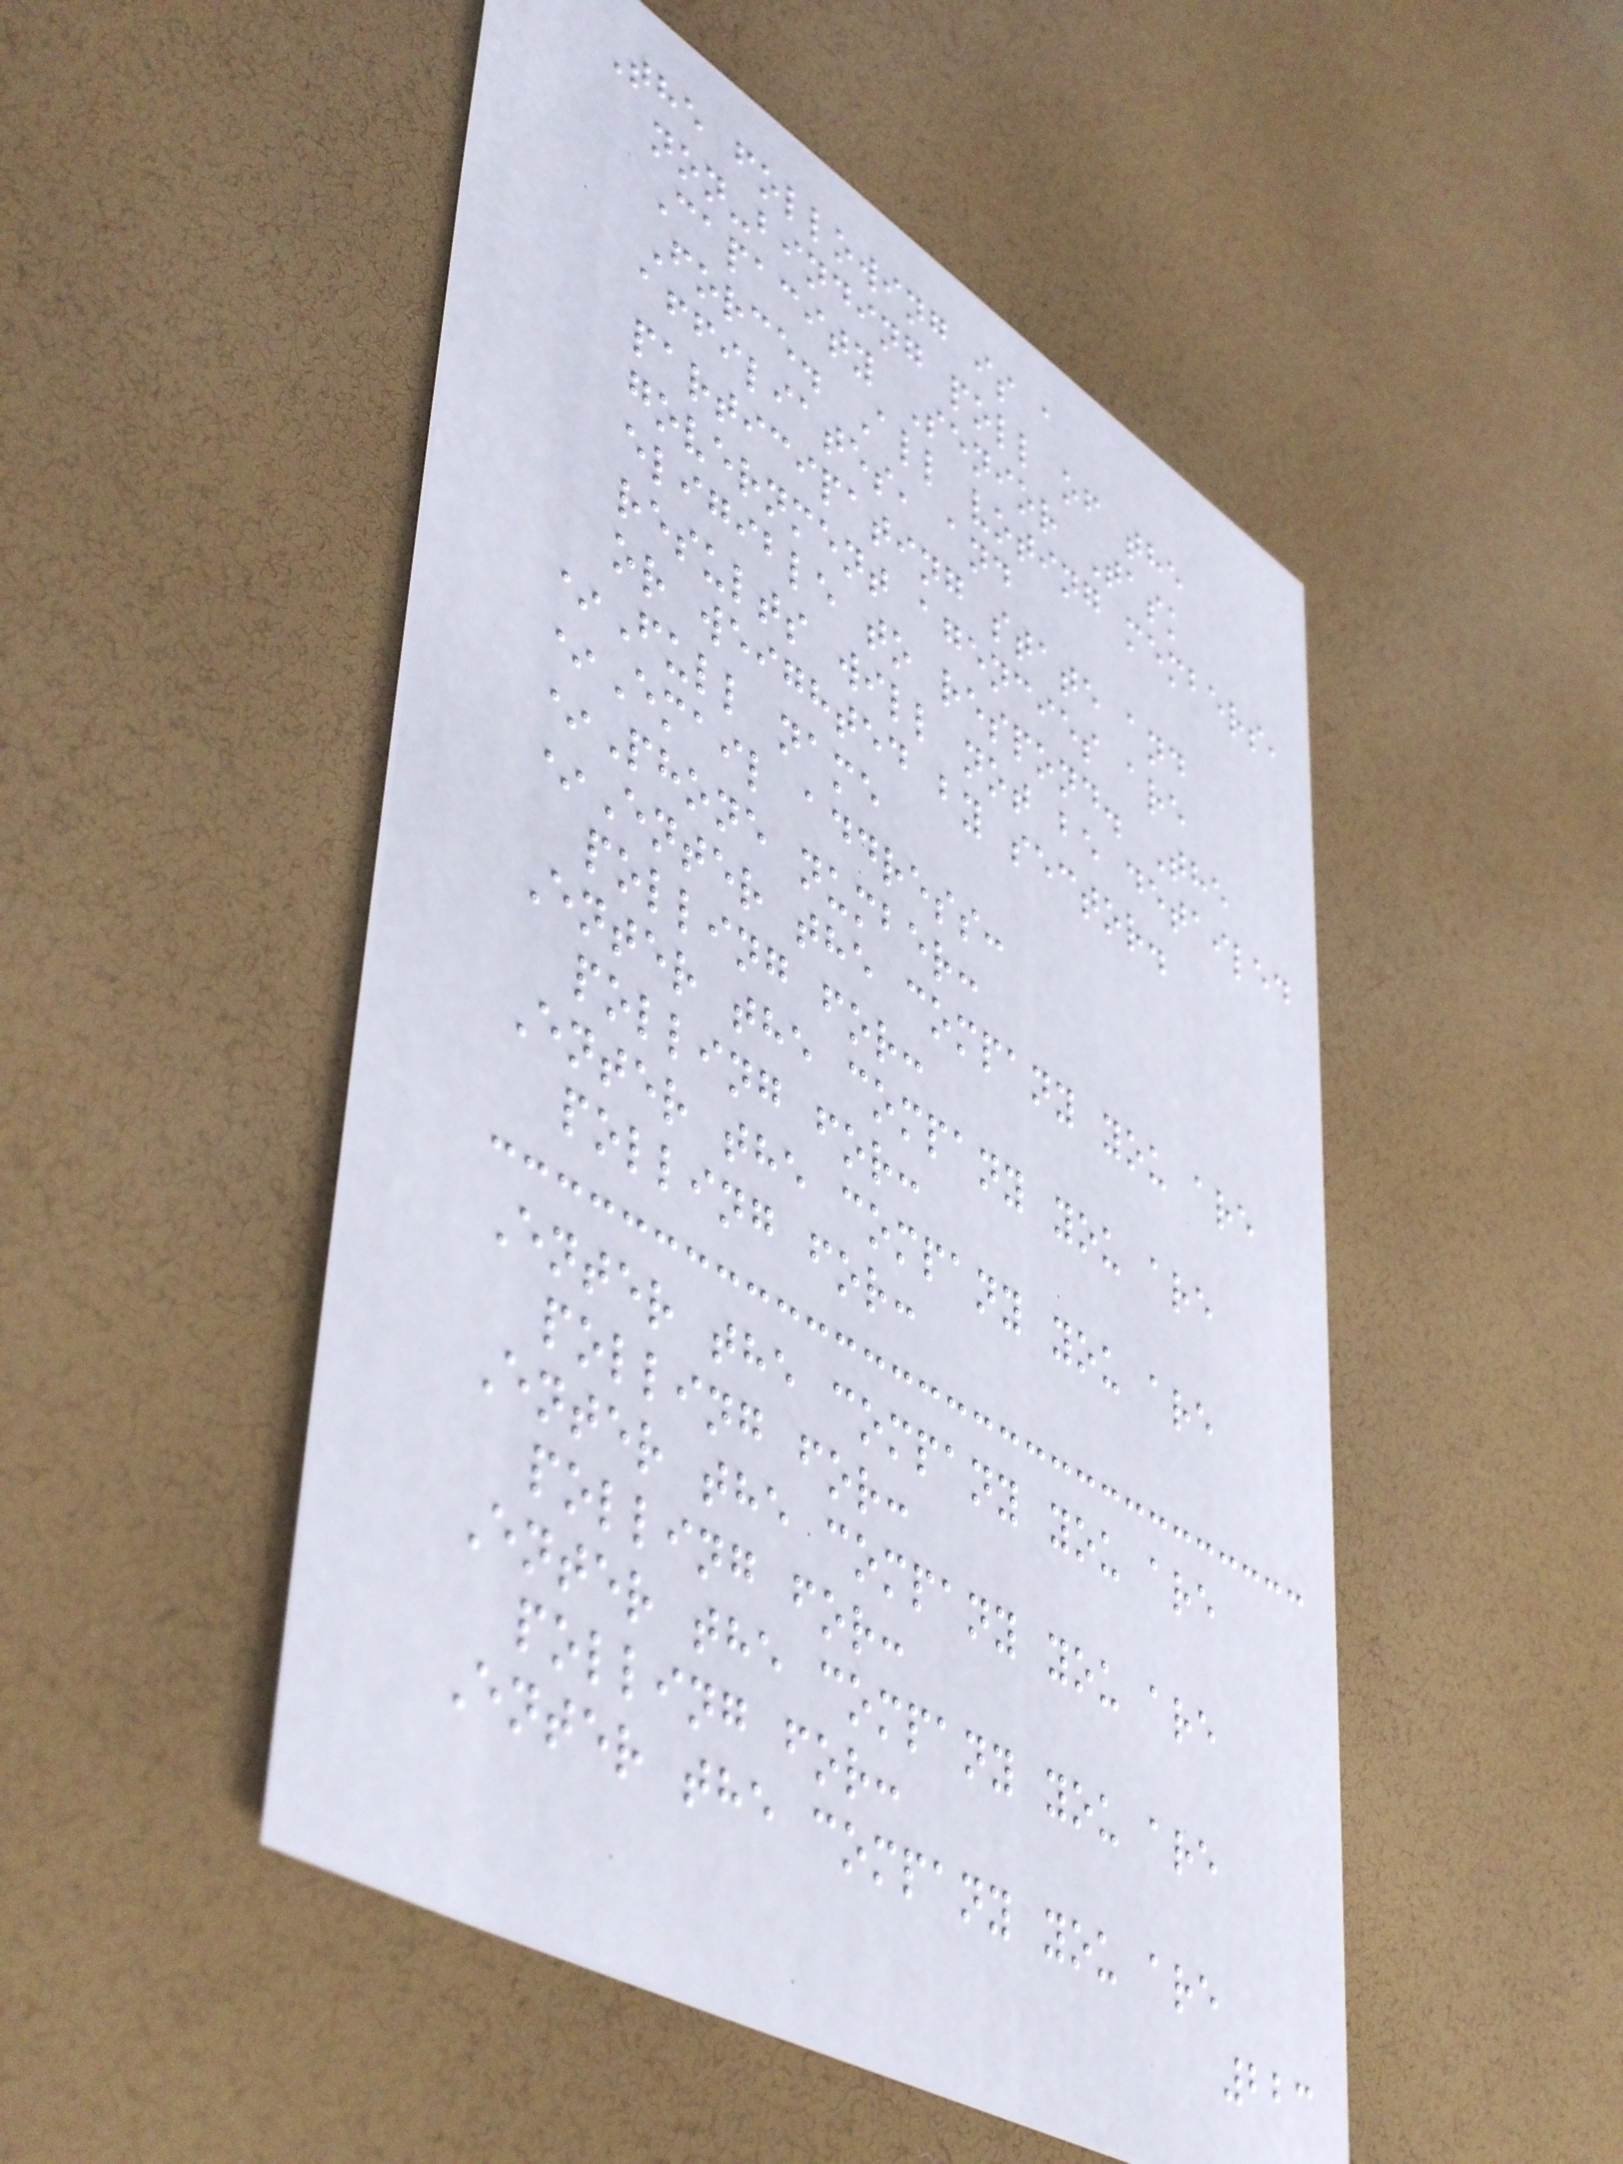The following is a
non-binding poll of the
Capacity Senior Task
Force. All voting members,
affiliates, and
participating state and
government agencies are
eligible to respond. The
results will not be detailed
or weighted by sector.
*Full name
*Email address:
*Phone number:
*Enter the company you are
polling for:
Enter the company you are
polling for:
Enter the company you are
polling for:
Enter the company you are
polling for:
Enter the company you are
polling for:
Enter the company you are
polling for:
Enter the company you are
223
